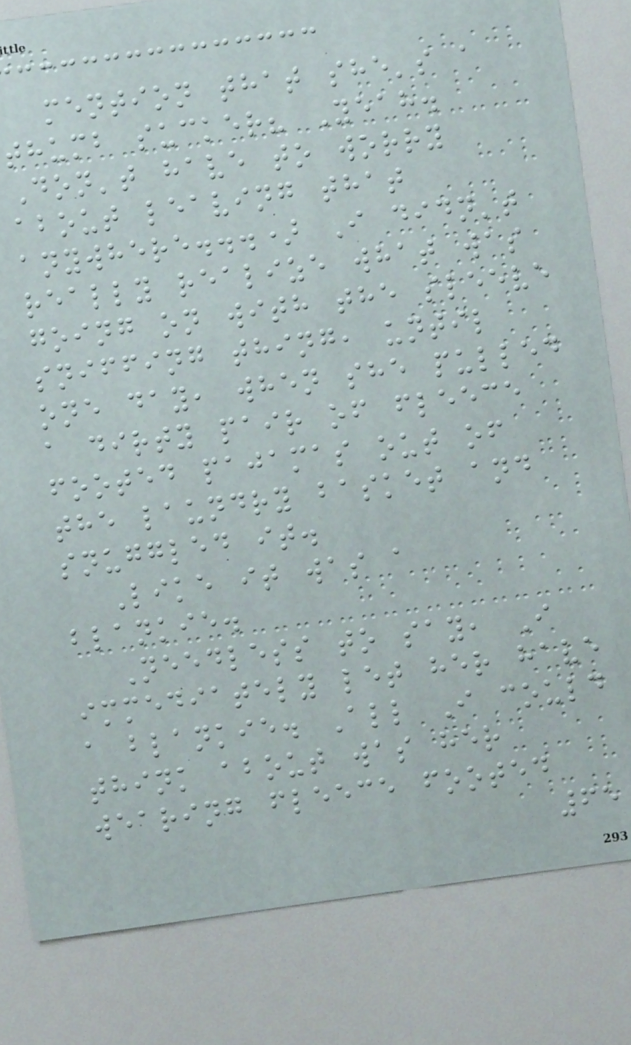mention that she's a
thumb sucker? Yeah.
Don't have to worry
about leaving that
anywhere...) I didn't
really realize what was
going on with the sleeve
sniffing thing, until
one day, when she pulled
a dirty pair of fleece
footed pajamas out of
the laundry basket and
snuggled it.
Like it was a
blankie.
Needless to say, I
immediately let her have
a blankie. All I could
think about was her
wearing fleece footed
65
